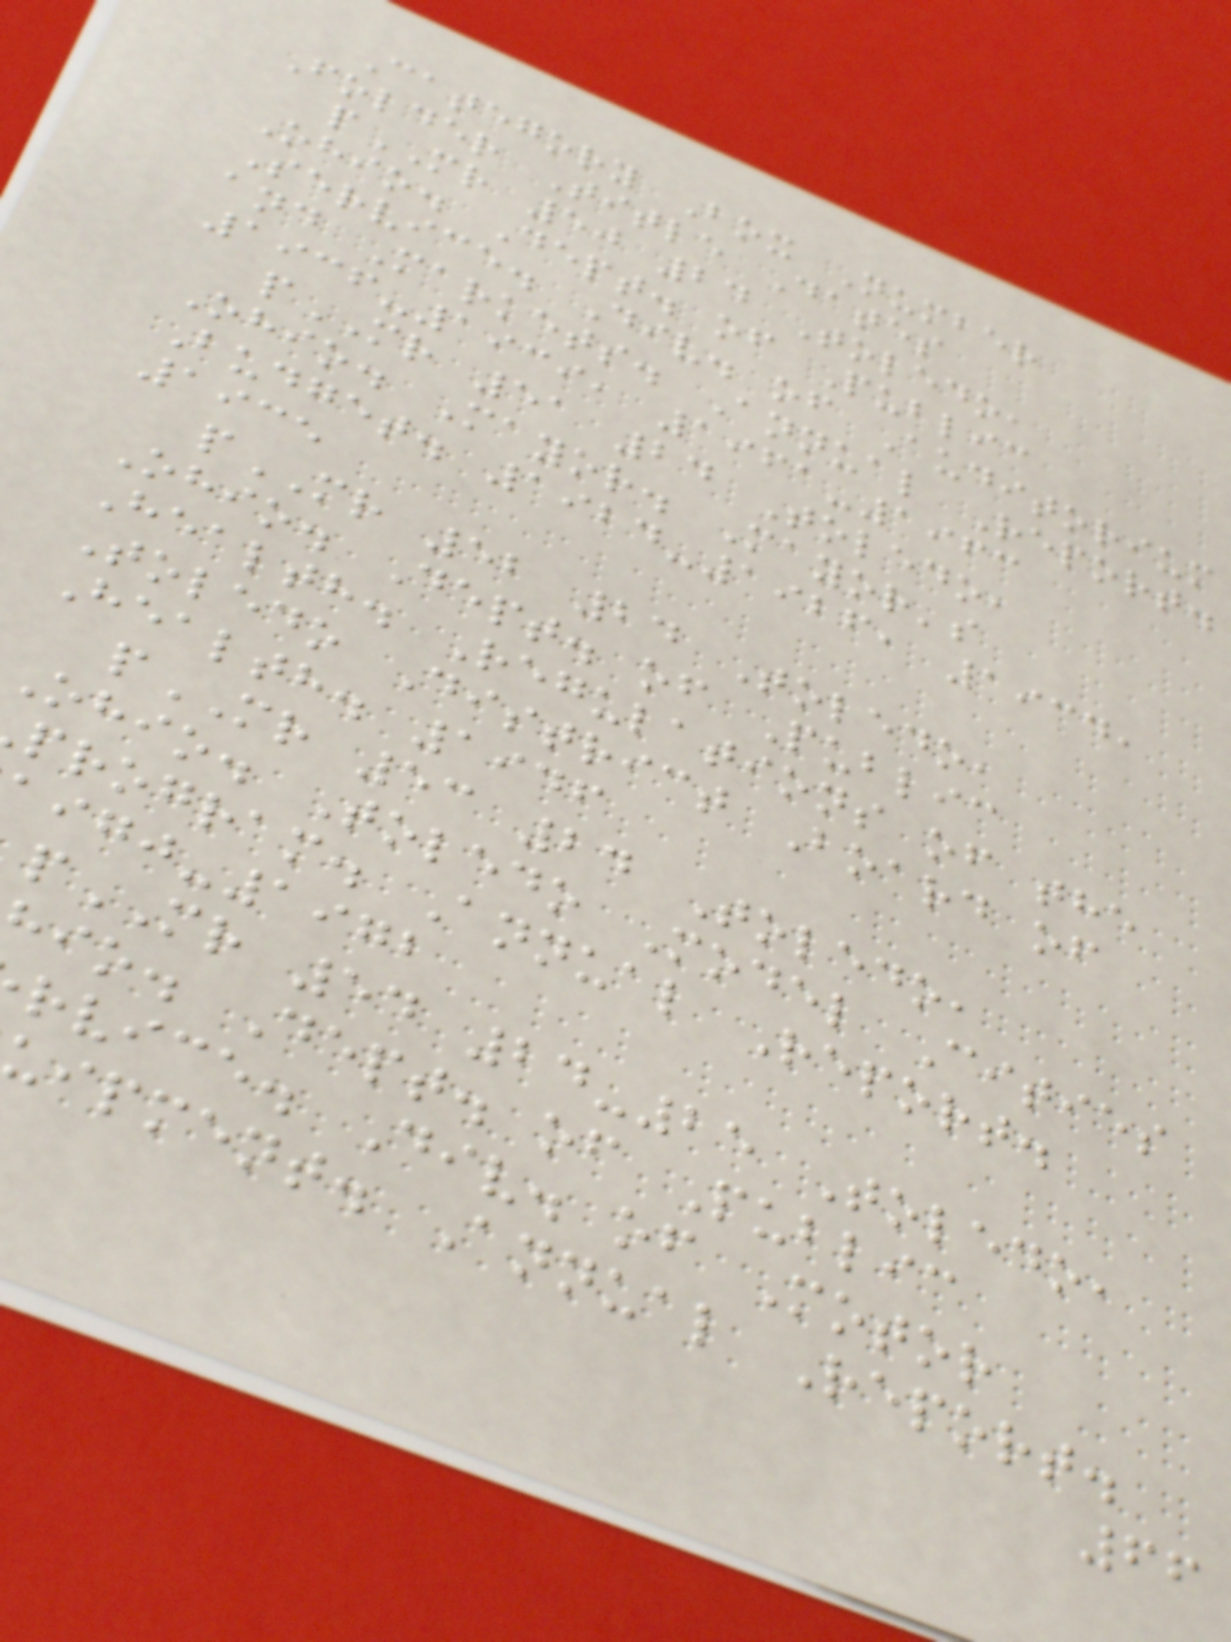Category Box Number
Folder Title Dates
pMR 50 24 Toledo,
Ohio. Dept. of Public
Service. Div. of Auditorium
and Markets. Annual Report.
1936-1939, 1961-1963
pMR 51 24 Toledo,
Ohio. Mayor. Mayor's
Budget. 1924-1926, 1934,
1935
pMR 52 24 Toledo,
Ohio. Dept. of Public
Health. Regulations of the
Toledo District Board of
Health. 1946
pMR 53 24 Toledo,
Ohio. Toledo Model Cities
program. Annual Report.
-1972
pMR 54 24-25 Toledo,
hio. Dept. of Public
rvice. Div. of Motor
uipment. Annual Report.
66
